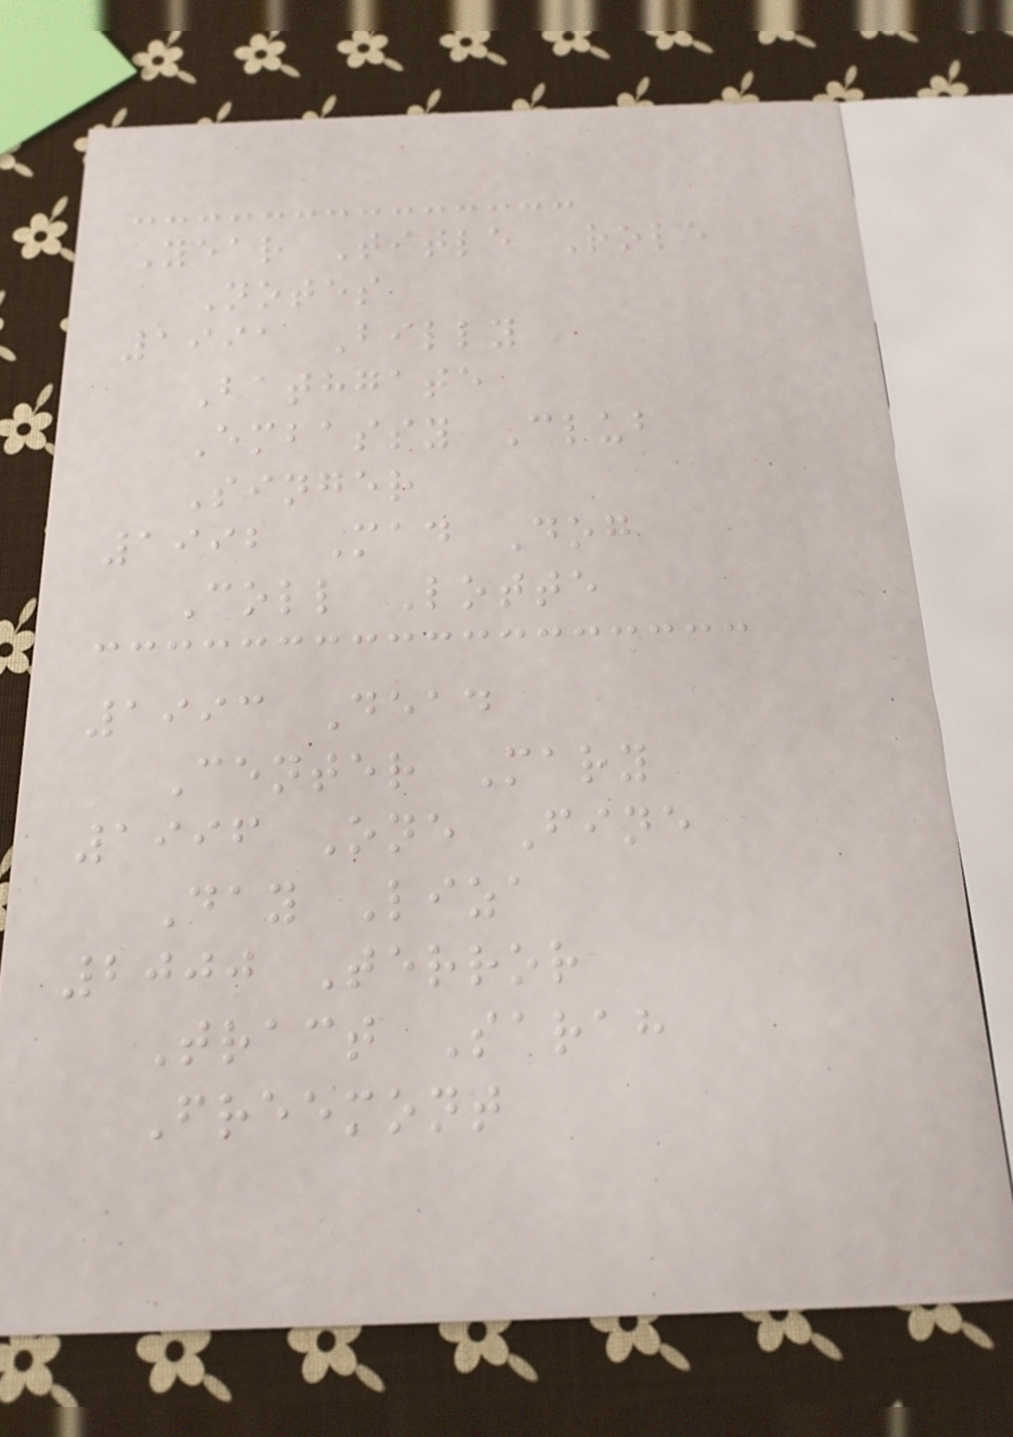Year Title Role
Notes
1991 Billy
Bathgate
Embassy Club
Singer
1992 Mad Dog
Coll Lotte
1993 Dead
Center Mary
1996 One Fine
Day Liza
2000 Terror
Tract Sarah
Freemont
